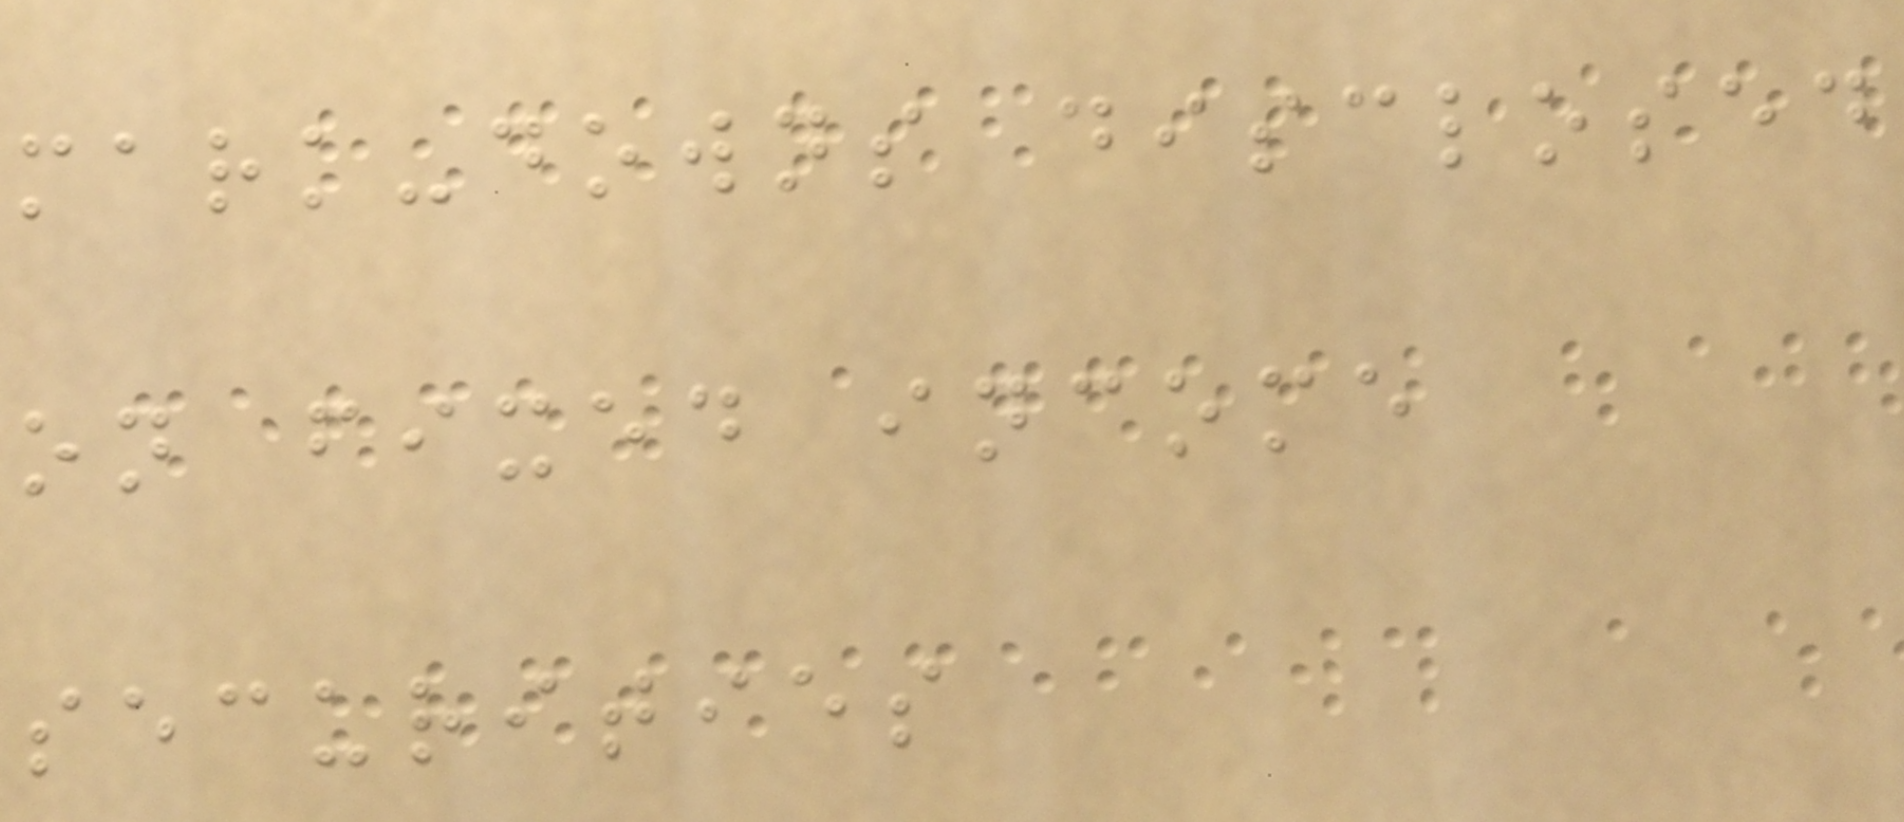mark-downs disclosed
on fixed income
securities
